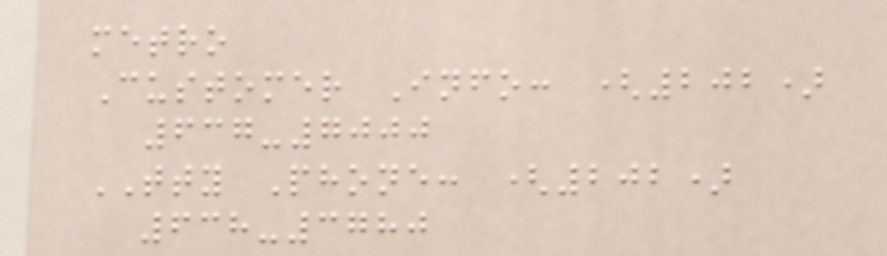metro
Customer Info: (202)
637-7000
TTY Phone: (202)
638-3780
